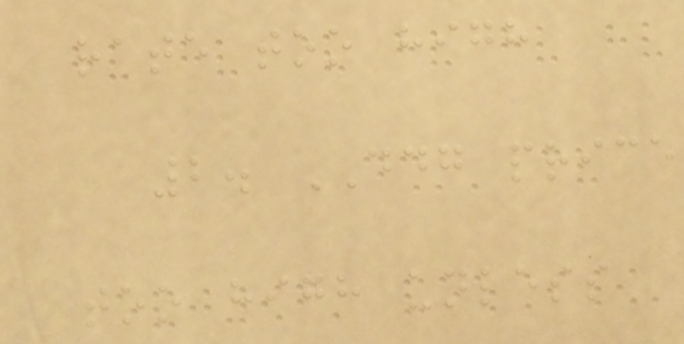rate too high
2. DDG price
too high unless
